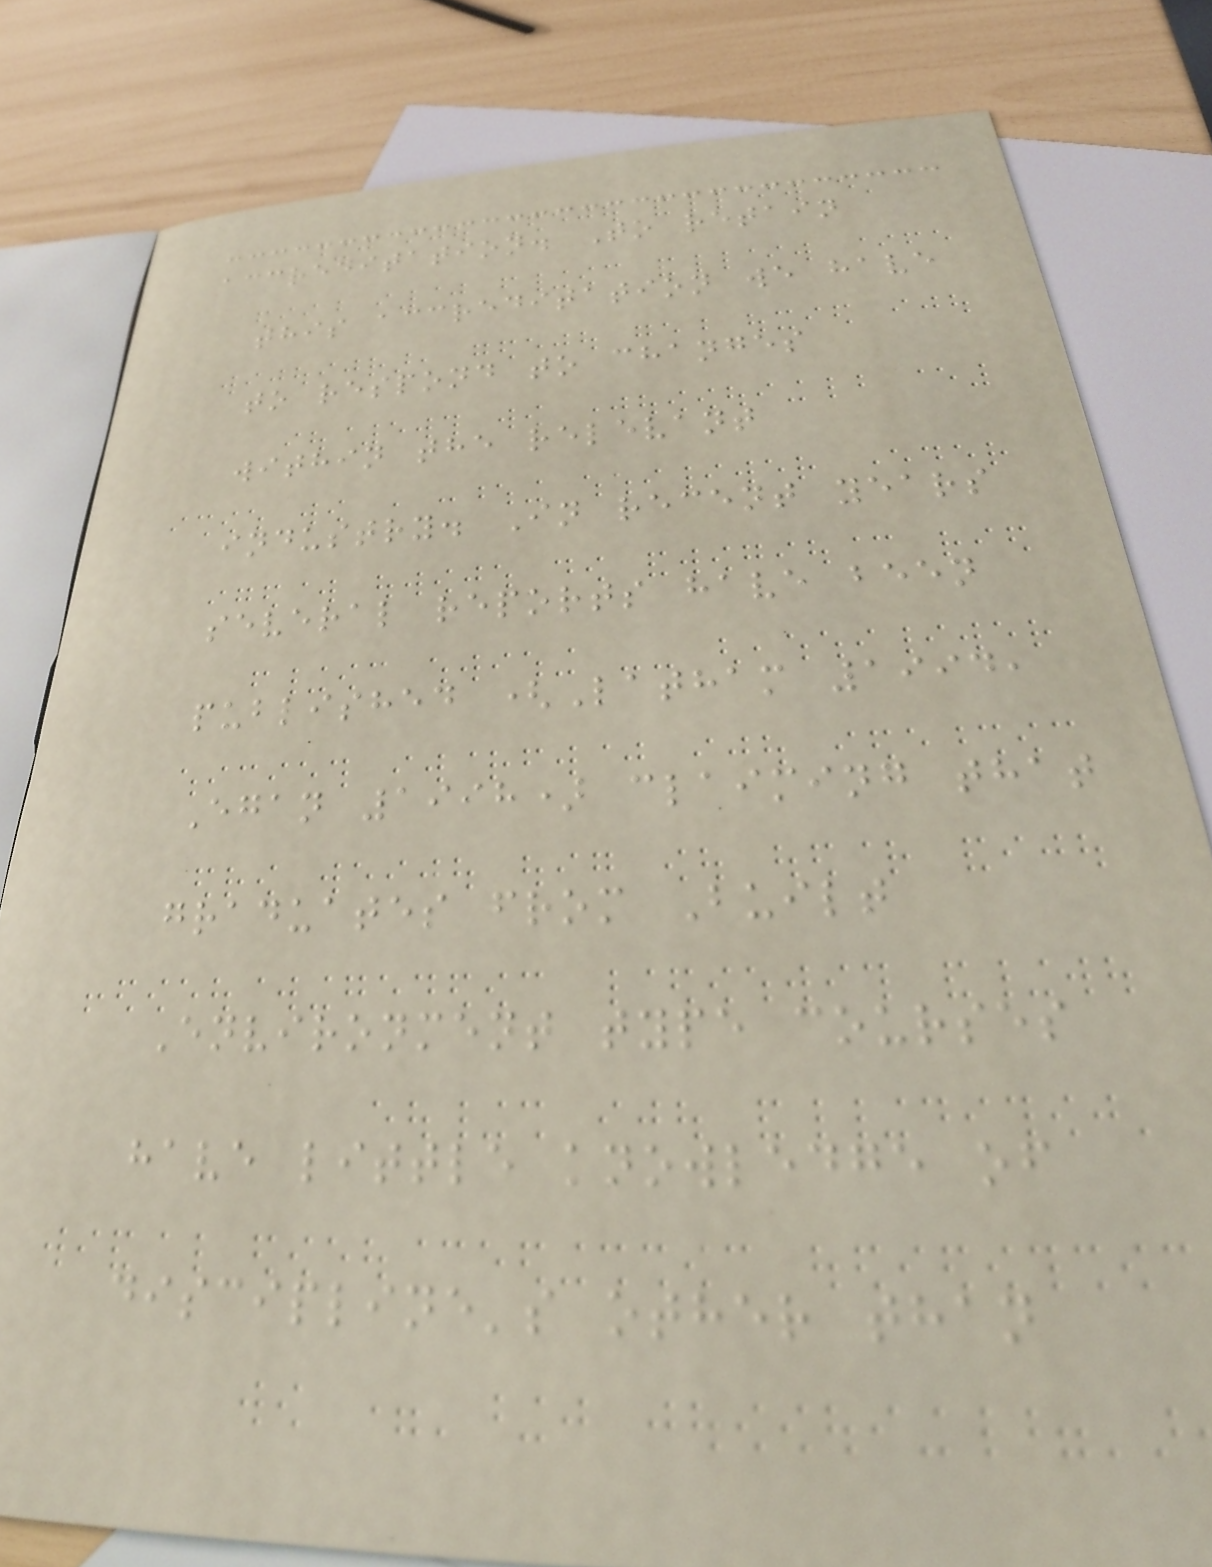accreditation. To retain
this accreditation we have
to respond to changes
within the relevant
industry. In recent years
several reports have been
published (Latham 1994,
Egan 1998) claiming that
graduates from Built
Environment type courses
have little knowledge of
discipline's other than
